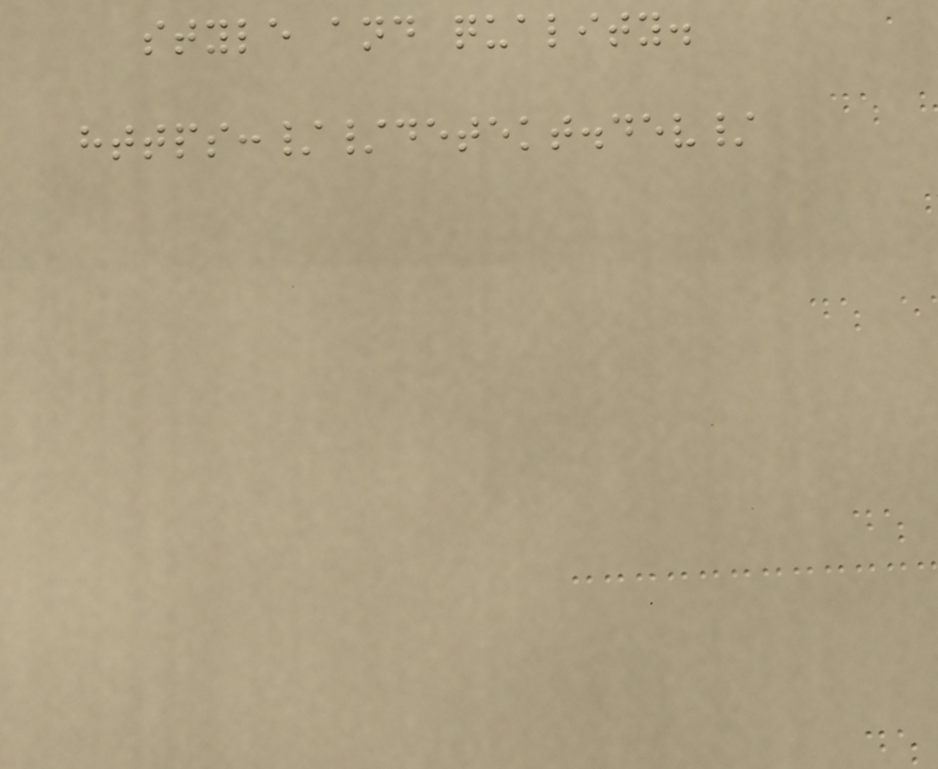style and quality.
https://detekt.dev/
